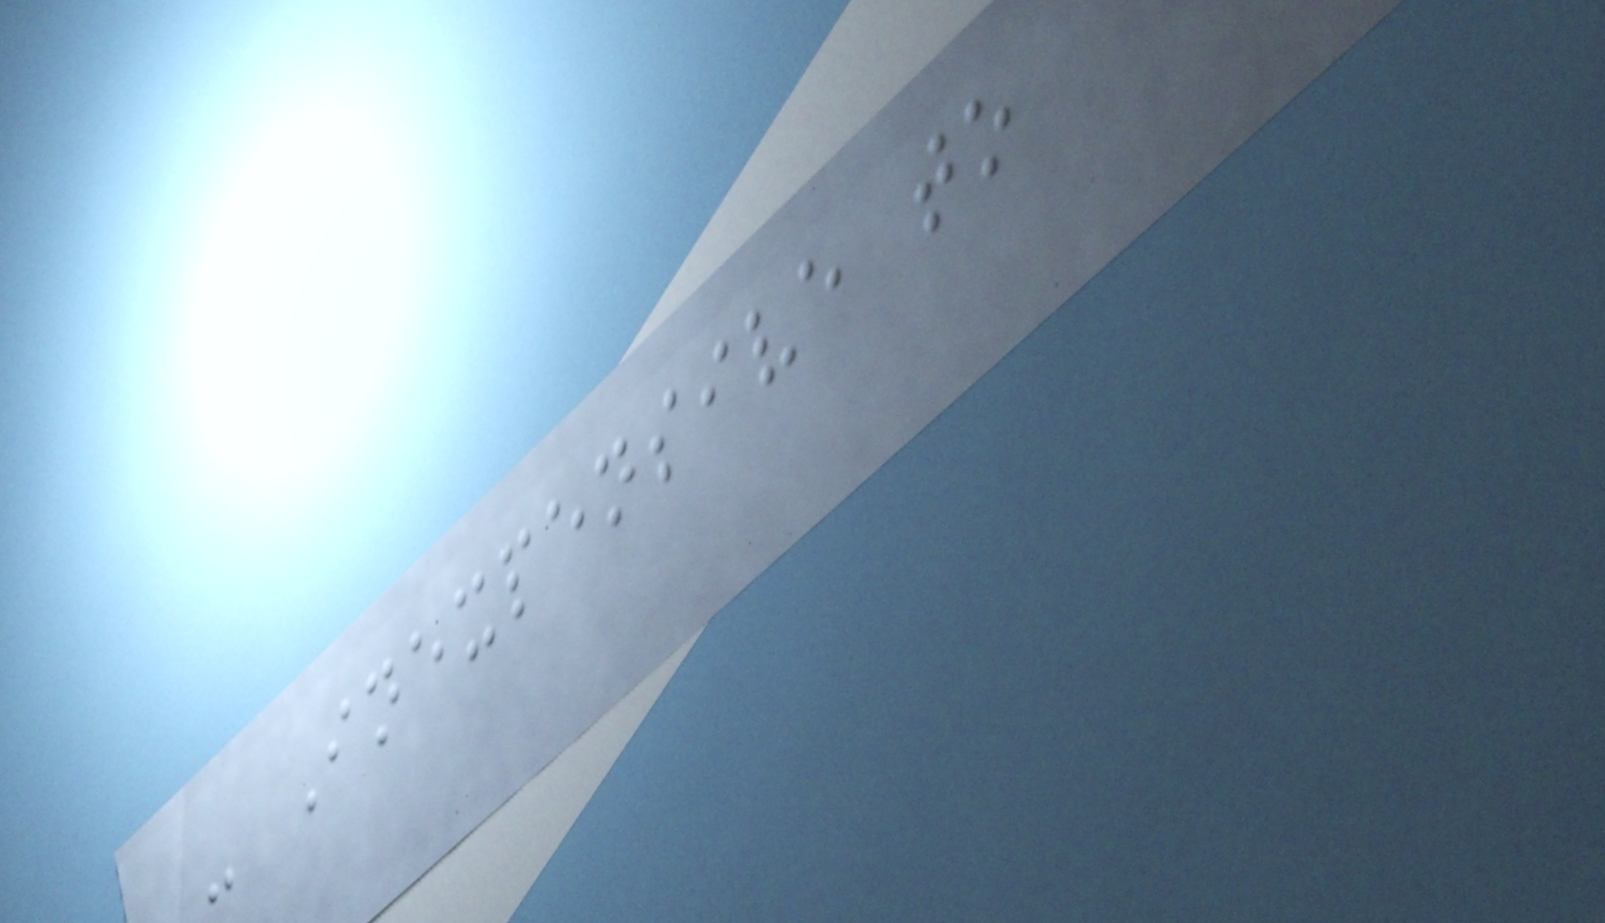- Inexpensive to
